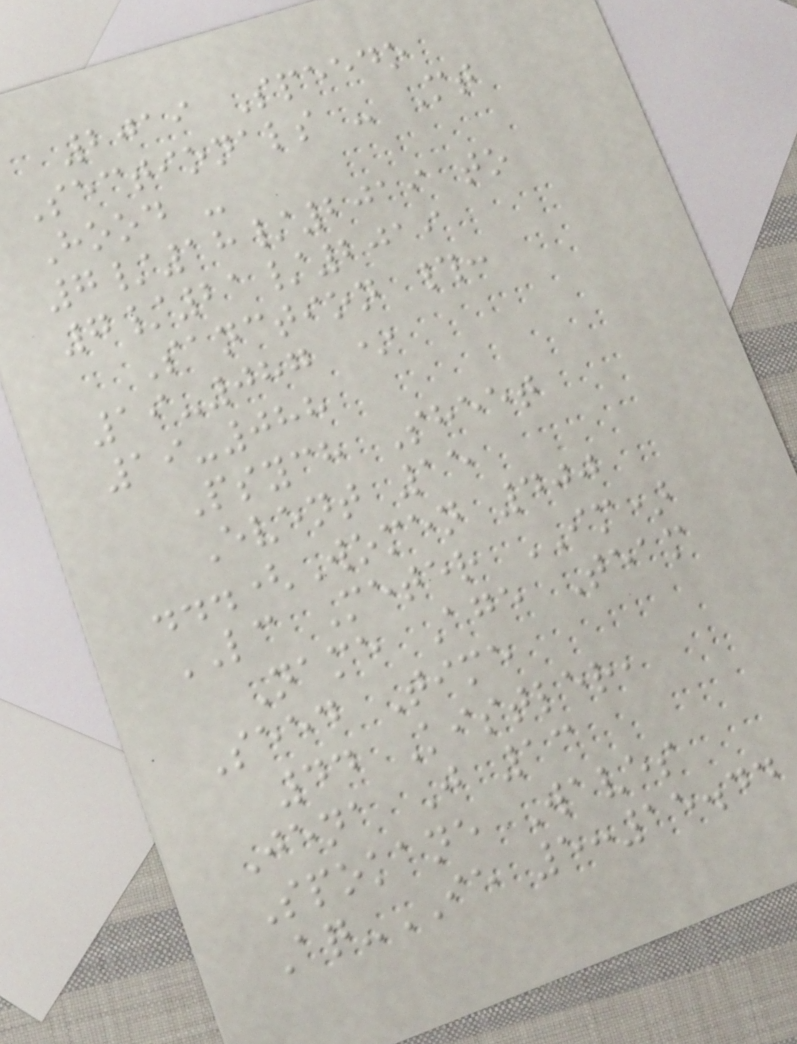2019 Speedo
Sectionals - Mt
Hood -
7/18/2019 to
7/21/2019
Sanction #:
19-087 *
19-088
Psych Sheet
Event 15
...(Women 400
LC Meter IM)
Name Age Team
Seed Time
44 Kistler,
Jena J 13
Spokane Waves
Aq-IE 5:15.44
